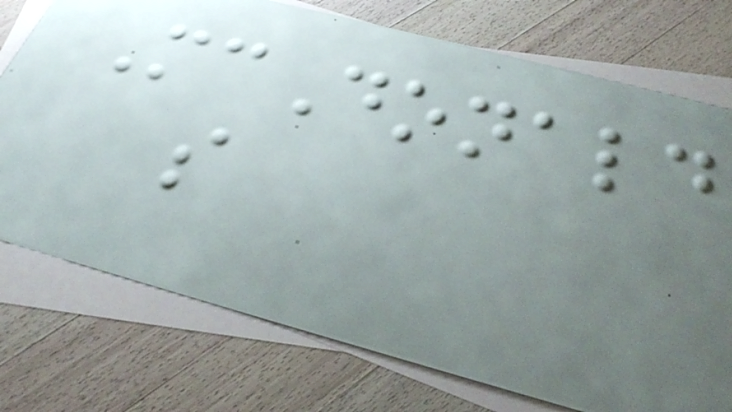McDonald
s
